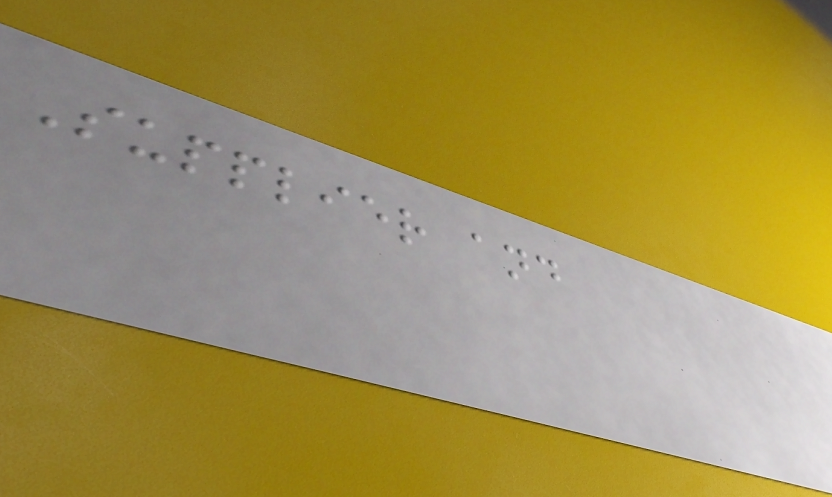Supplier and
